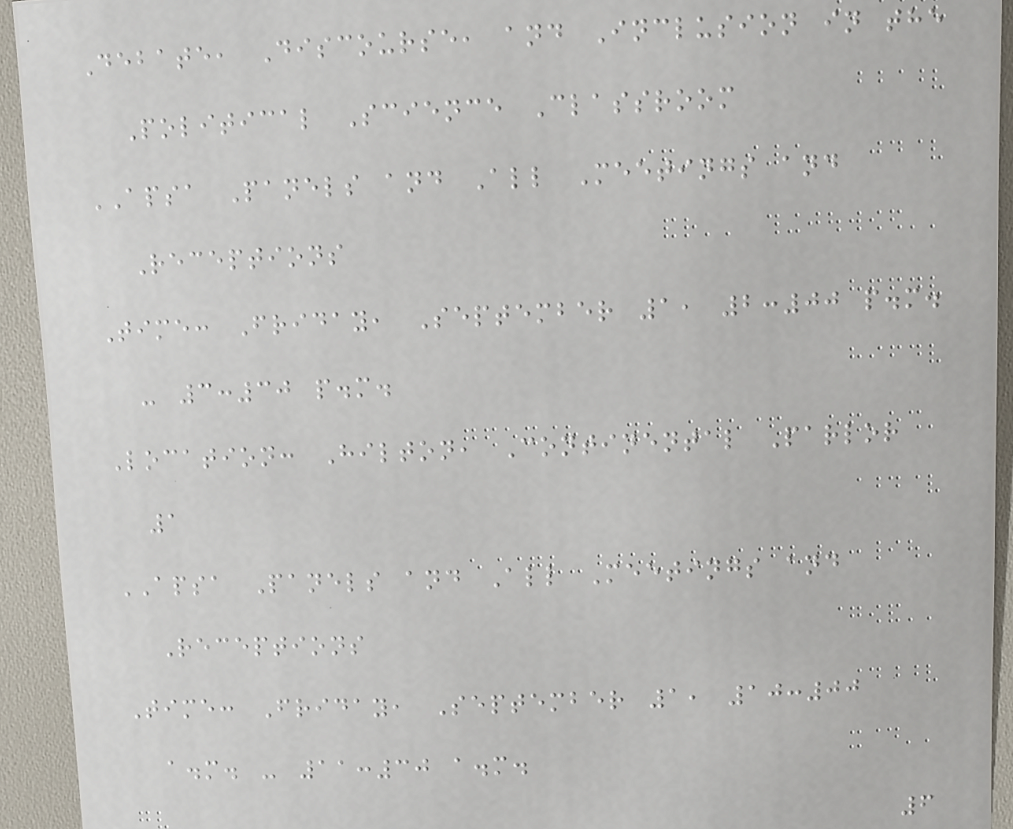Debate, Discourse, and Inclusion in the
Political Science Classroom
APSA Panels and All Meetings and
Receptions
Time: Friday, September 1, 2:00 p.m.
- 3:30 p.m.
Location: Hilton, Continental Parlor
1
APSA Panels and All Meetings and
Receptions
Time: Friday, September 1, 10:00
a.m. - 11:30 a.m.
6
